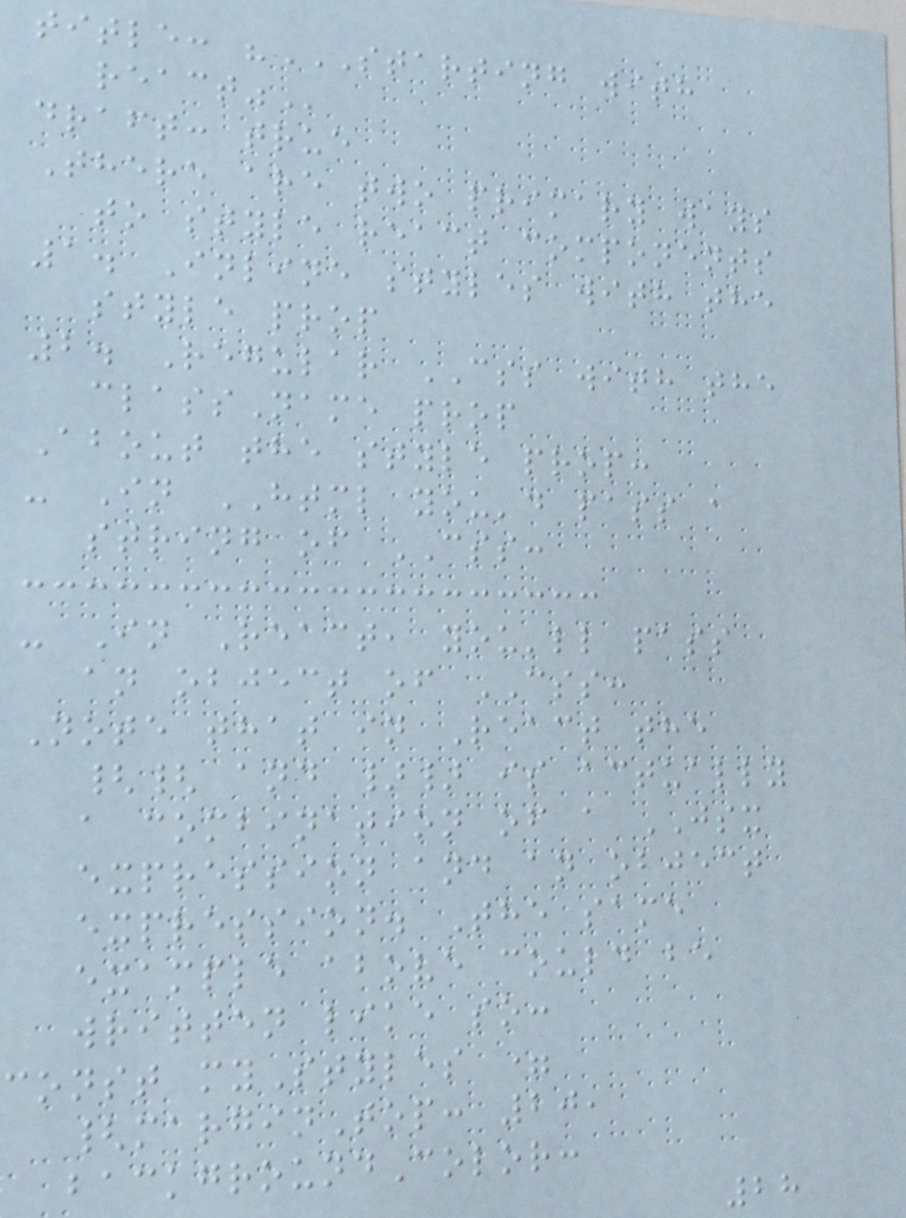title: "STARTING WITH
REACT"
draft: true
There are two primary ways
to style react components
1. Inline styles with the
style prop
2. Regular CSS with the
className prop
About the style prop:
- In HTML you'd pass a
string of CSS:
- In React, you'll pass
an object of CSS:
Note that in React the
{{ and }} is actually
a combination of a JSX
expression and an object
expression. The same
example above could be
written like so:
const myStyles =
{marginTop: 20,
backgroundColor:
28
